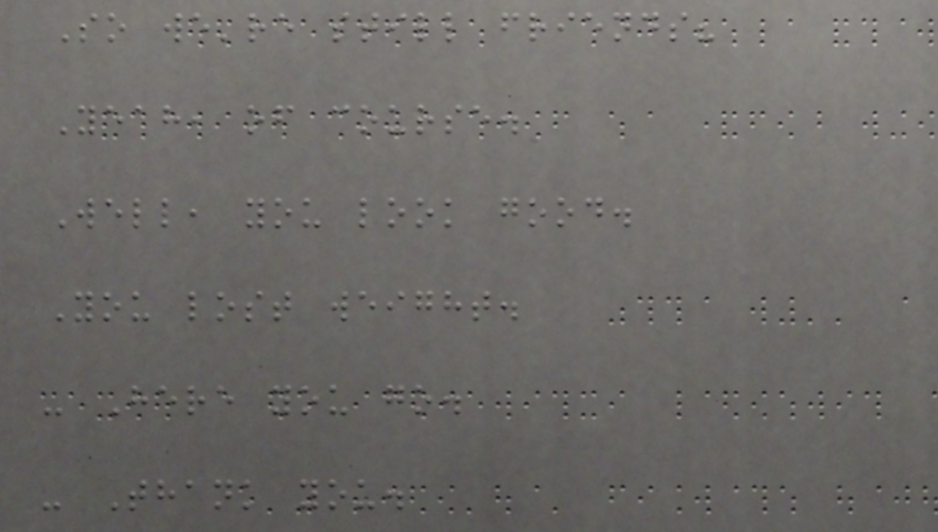So we're still friends?
Yeah, of course.
Well, you look good.
You lost weight.
- Here you go.
- Thank you.
